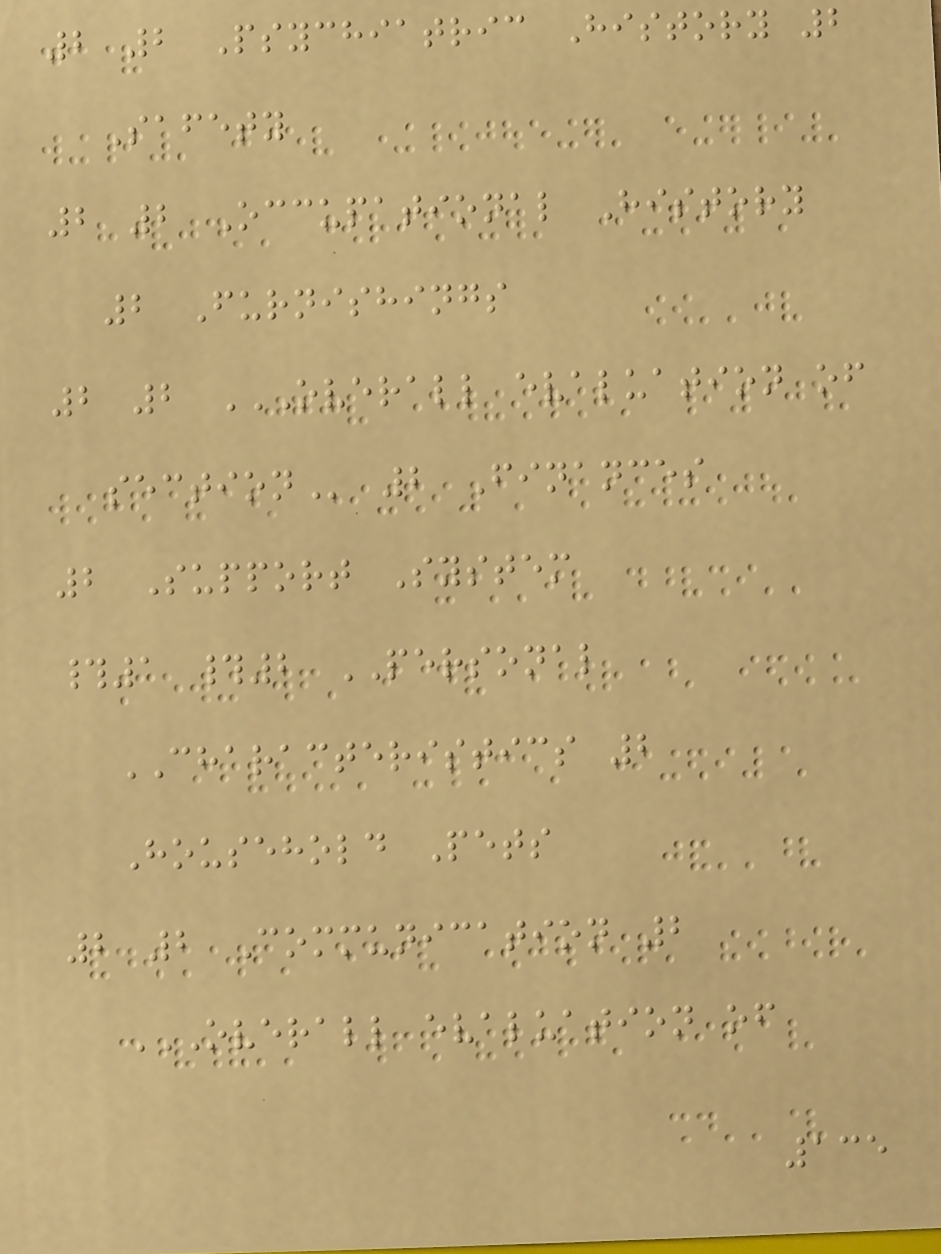2 2 Psychiatric History 2
Safety
2 2 Occupational History
2 Furnishings
2 2 OVERALL EVALUATION OF
SECTION 2 Finances
2 Support System
#1 #2 PERSONAL
CHARACTERISTICS 2
Household Pets
2 2 Communication 2
OVERALL EVALUATION OF
135
